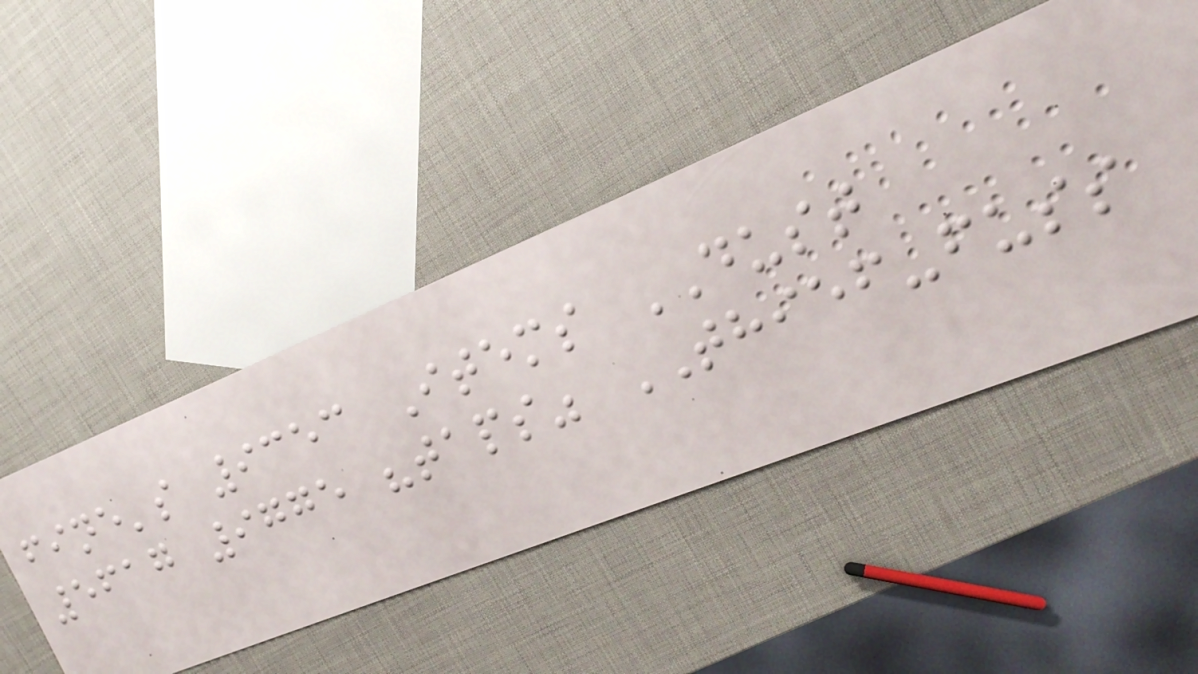fine's 9353 Items DUST
5617 9775 "taps" THIEF-fuss
